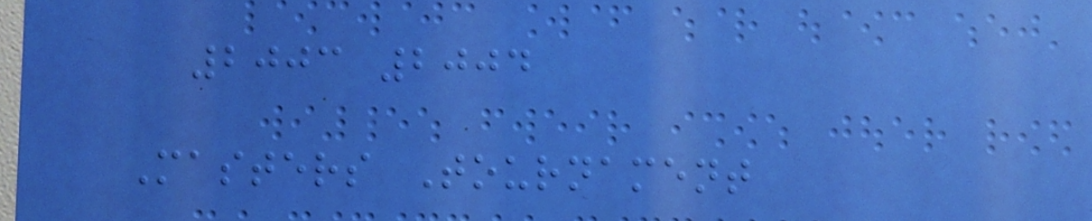2003 2004
Masters Tournament
